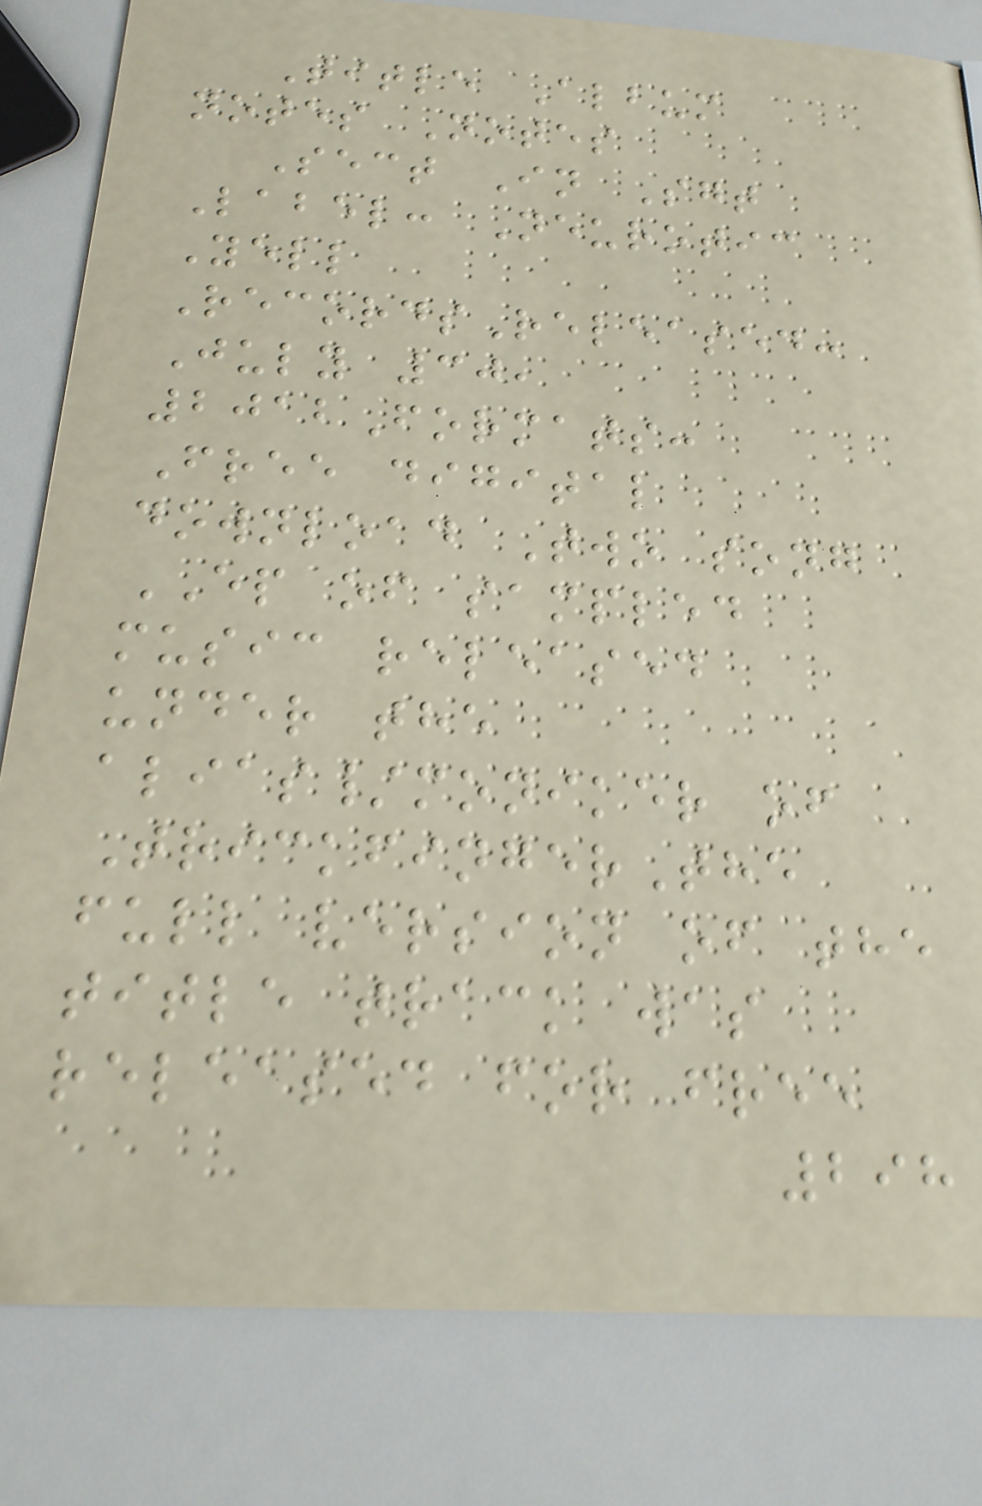Title Album
notes Notes
Sect In Sgt
Label: Neurotic
Yell
RecordsReleased:
July 30,
2012Formats:
Free digital
download Two song
EP of sampled
music released
under the
alias/moniker of
TrickfingerThe
full version of the
title track was
released for free
298
